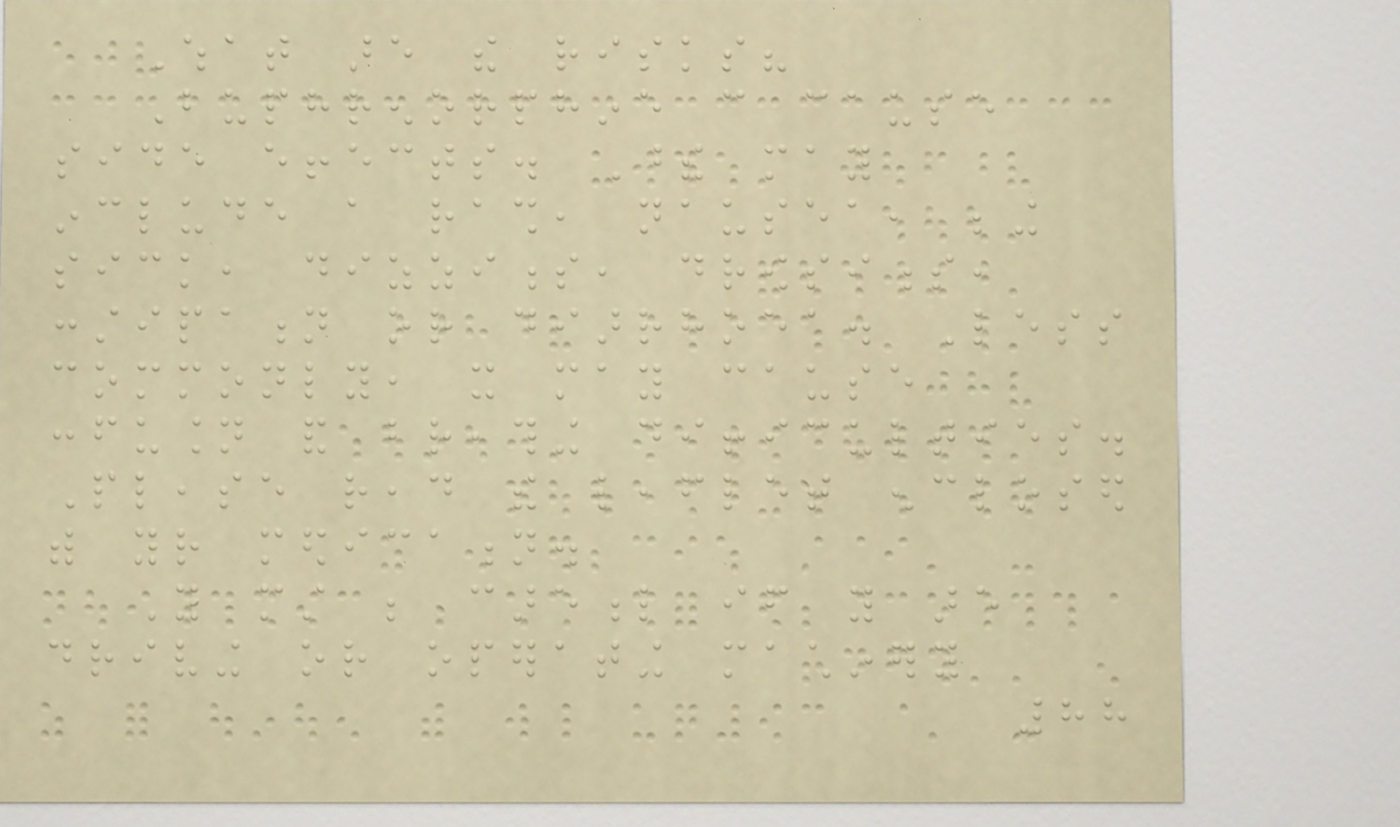What are the risks?
Buphrenorphine can cause
side effects. These may
include a rash, nausea, being
sick, dizziness, drowsiness,
constipation or diarrhoea. Less
commonly, it may cause
confusion and breathing difficulties.
Please read the leaflet enclosed
with your medication.
You must be careful if you are
driving or operating machinery
88
